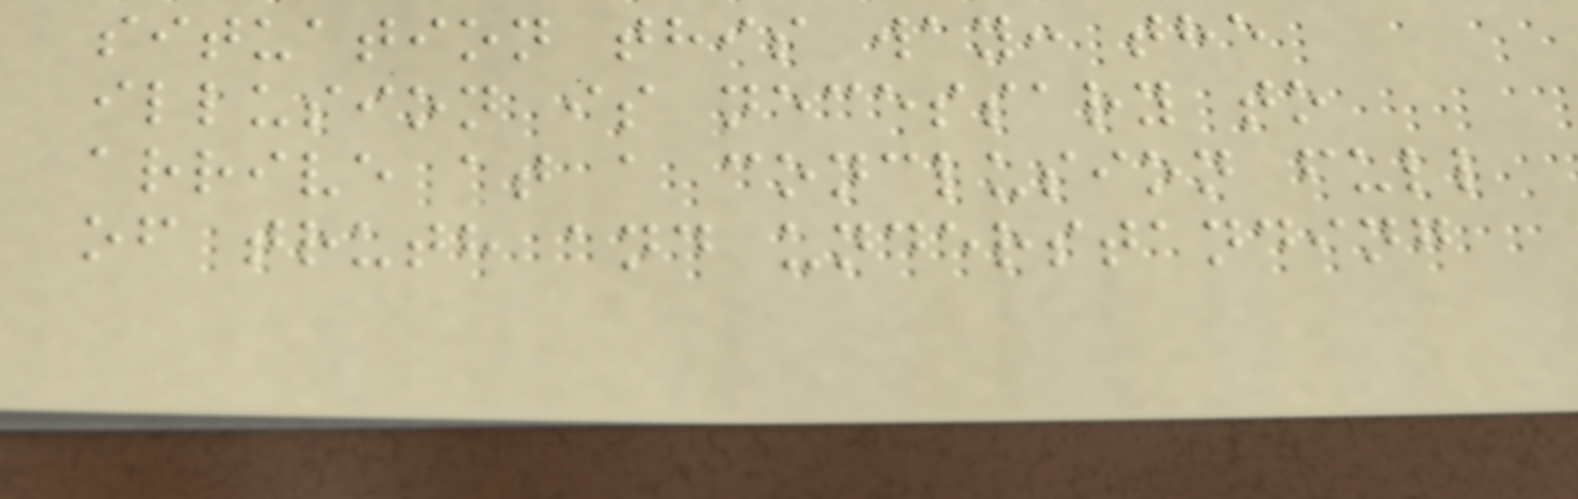situation this way: the
illusion is necessary to
arrive at a conclusion full
of truth and understanding
